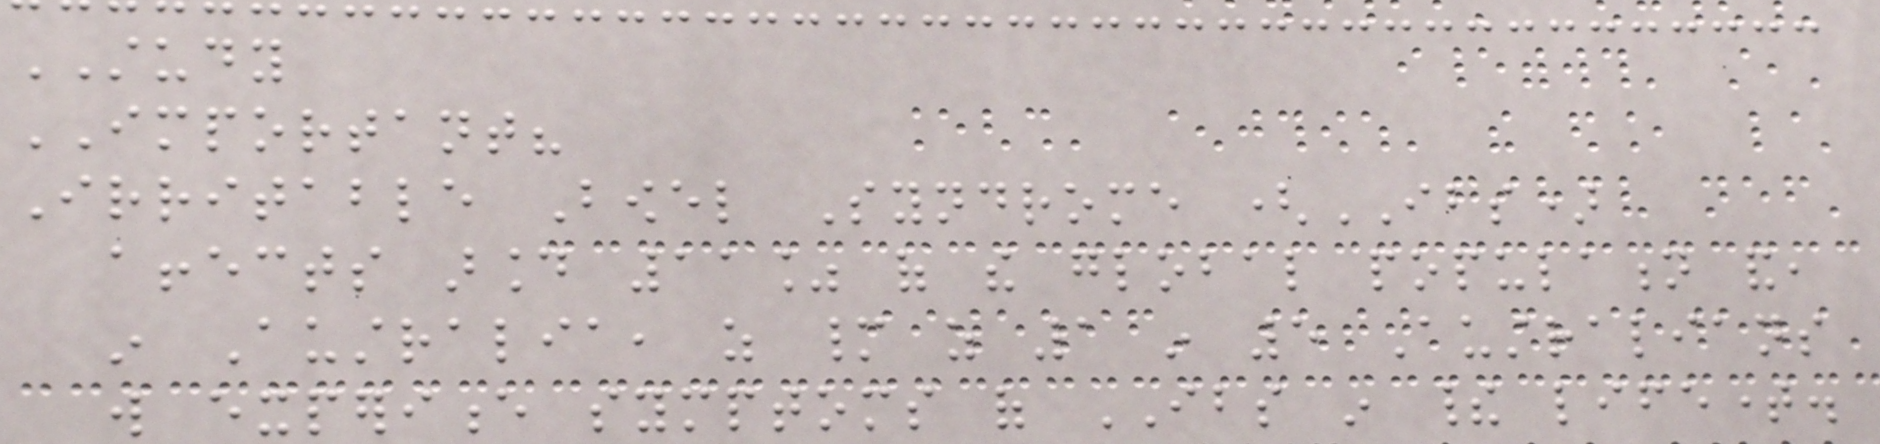STUDY
IMPORTANT?
Irritable Bowel Syndrome (IBS)
affects around 11% of the global population and,
in Australia, as many as 1 in 5 Australians
will experience symptoms of IBS in their lifetime.
